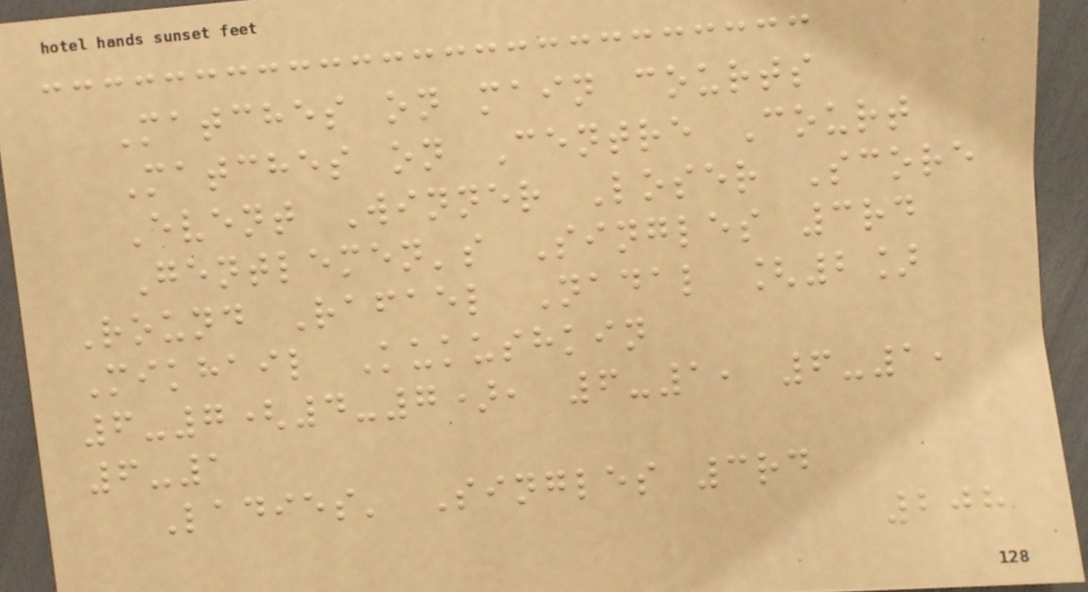Matches on main courts
Matches on Centre Court
Event Winner Loser Score
Gentlemen's Singles 3rd
Round Rafael Nadal [2]
Mikhail Kukushkin
6-7(4-7), 6-1, 6-1,
6-1
Ladies' Singles 3rd
208
